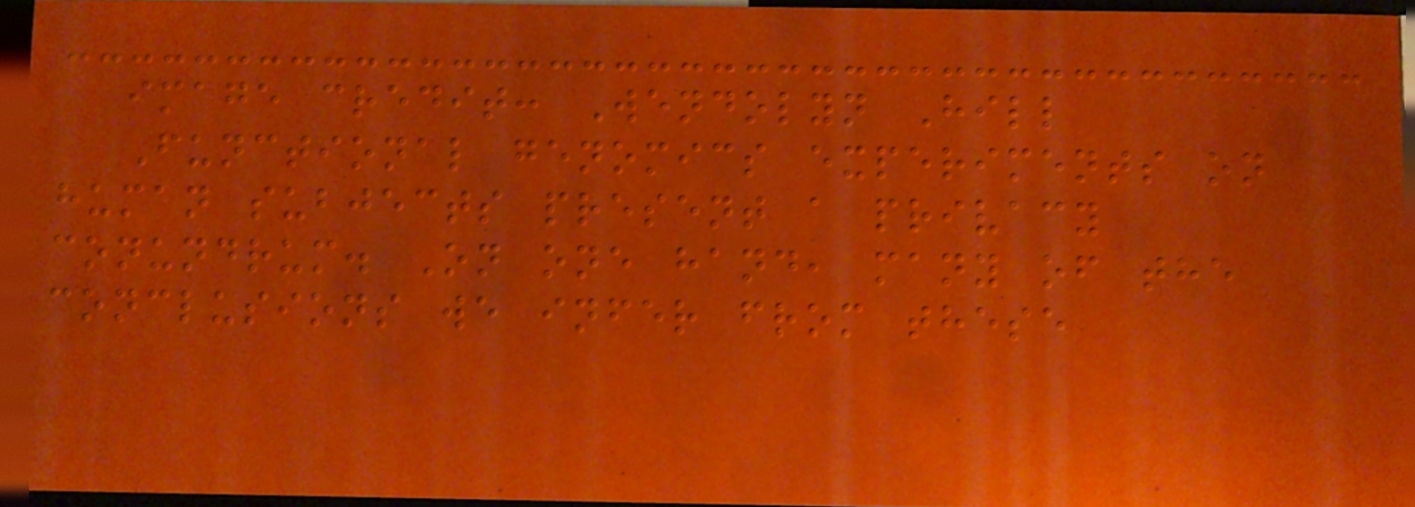image credit: Wendolyn Hill
Functional genomics experiments on
human subjects present a privacy
conundrum. On one hand, many of the
conclusions we infer from these
